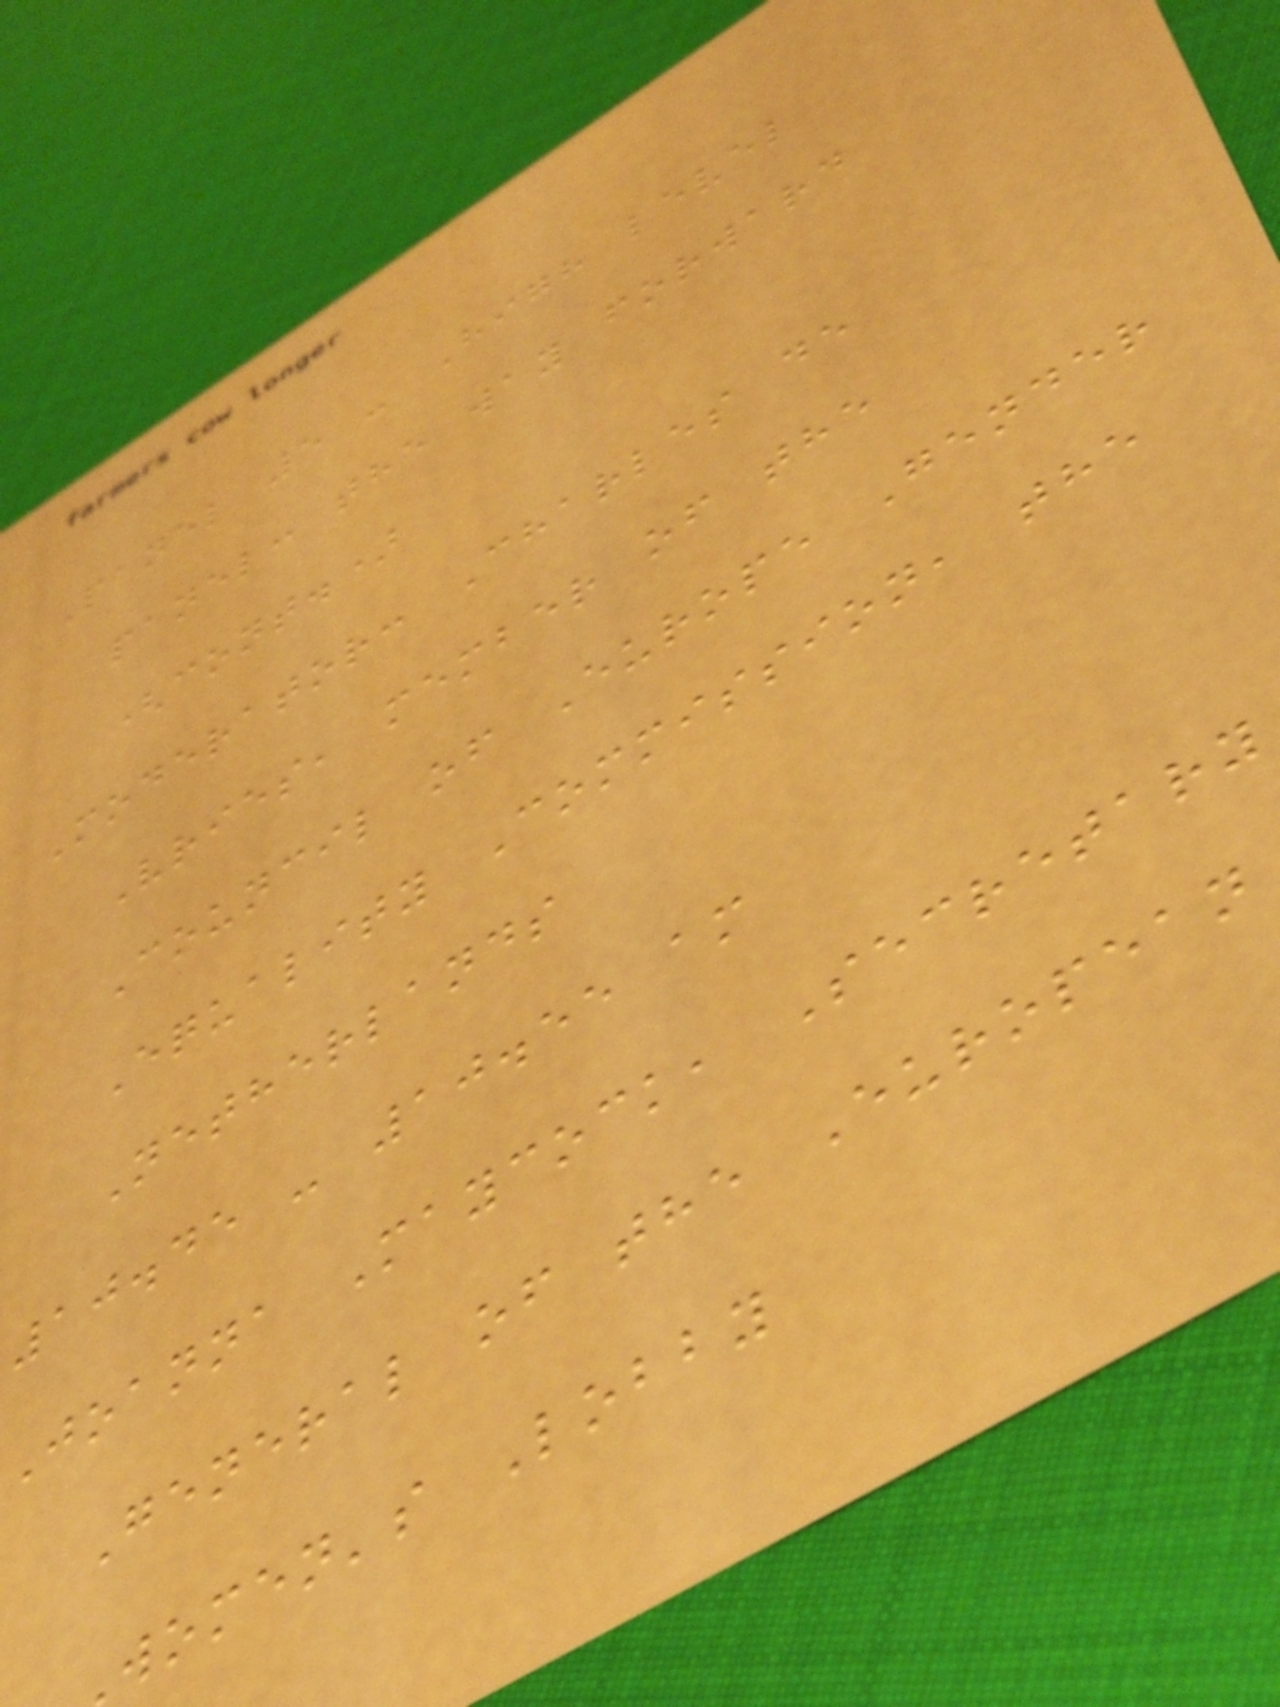Panel 5 - High level
panel: the way forward
(cont.)
Moderator: Charles de
Vries, member of the
Council of Europe Gender
Equality Commission, the
Netherlands
10.45 - 10.55 am
Joanna Maycock, Secretary
General of the European
women's Lobby
